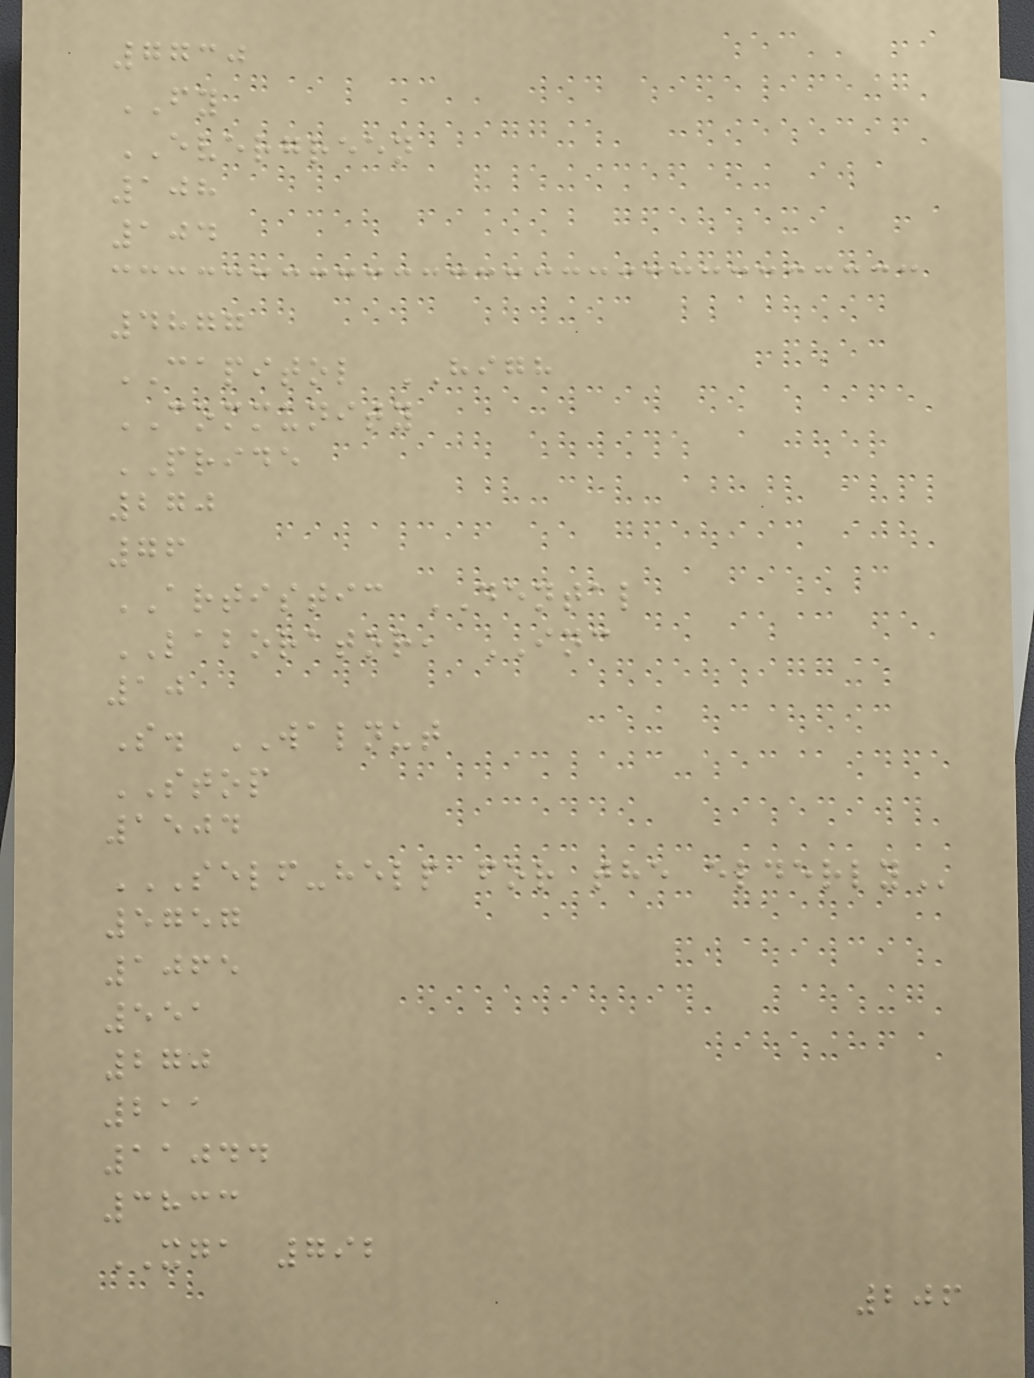7730
FY
EVERGREEN
108
104
4877
CAPITOL HIGH
COMMUNITY
PRIDE
270
76
ARTISTIC DENTAL
LABORATOR, INC
10
S. WALNUT
STOP
1504
SELF-HELP FOR THE ELDERLY
5757
1065
551
270
211
11044
3833
XGA 792
206
